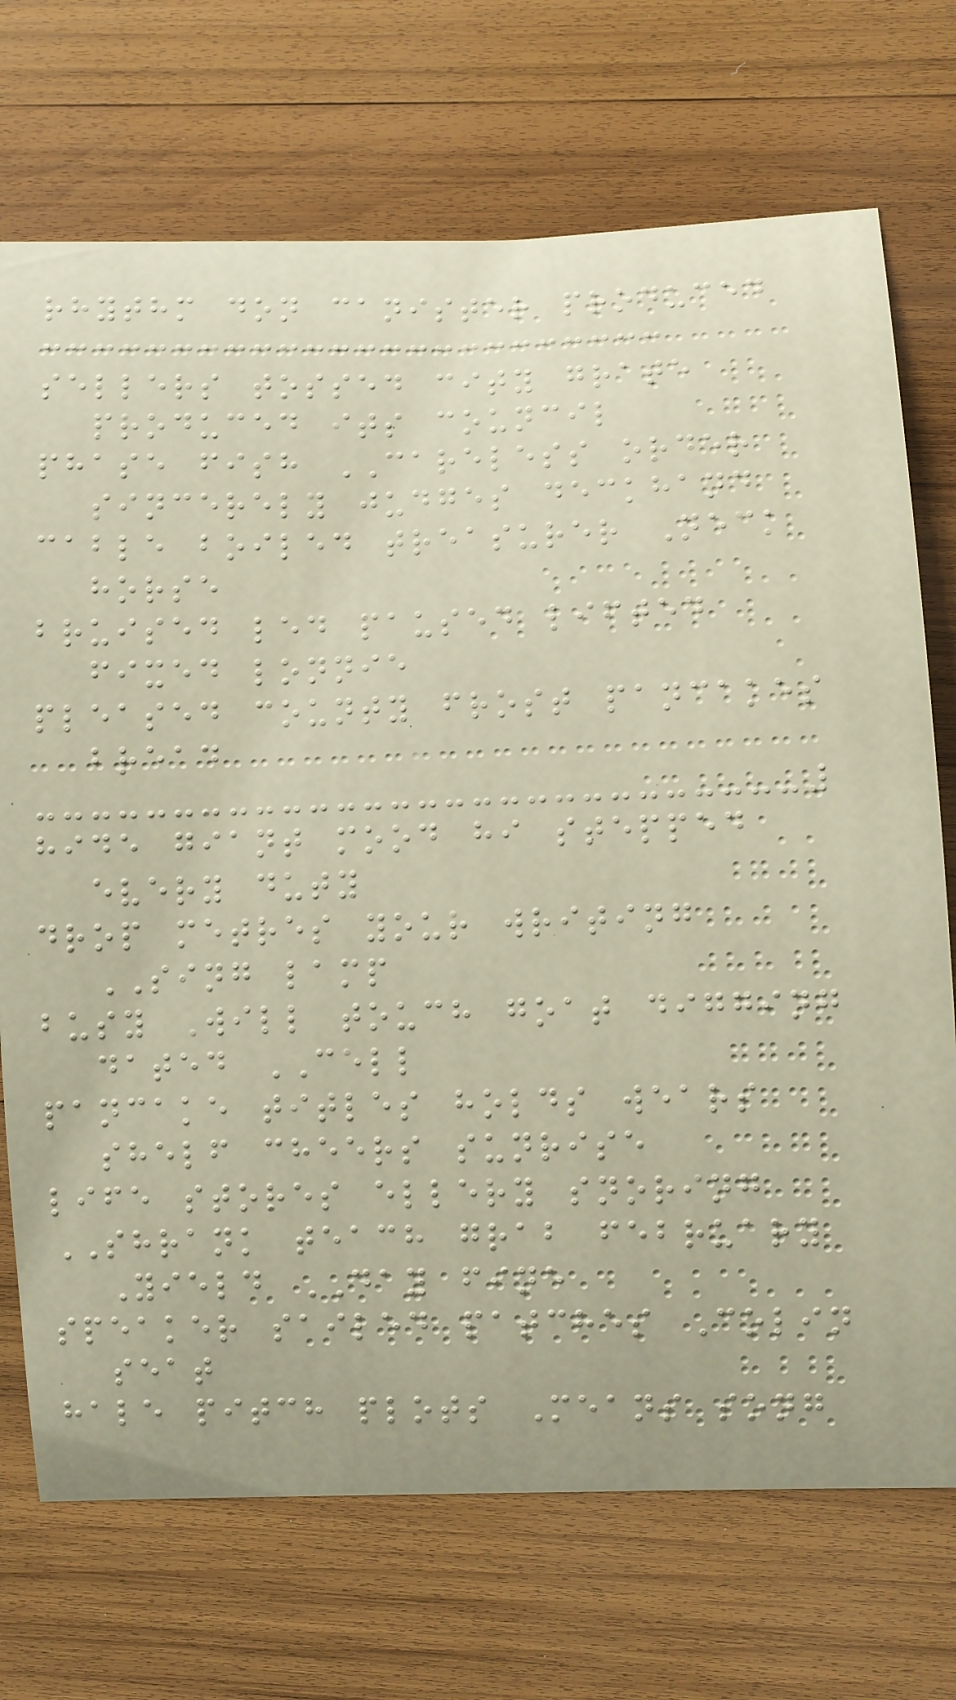rhythm don canister produced
sellers tossed city grate
produced its council
phase fish CARELESS order
sincerely judges deckhand
cable boiled treasurer Neck
horse
bruised led paused lifted
fixed lonnie
pleased county frost pancakes
bread
hide giant mood hi stepped
every duty
drop metres your writing
SING lamp
busy Will touch goat digging
dated CELL
pancake titles holds wears
shelf cheers sunrise
life stores ellery snoring
SHRANK teach grab february
Yield DAY fine
speaker sailed patches Colin
seat
hale pitch plots Means song
